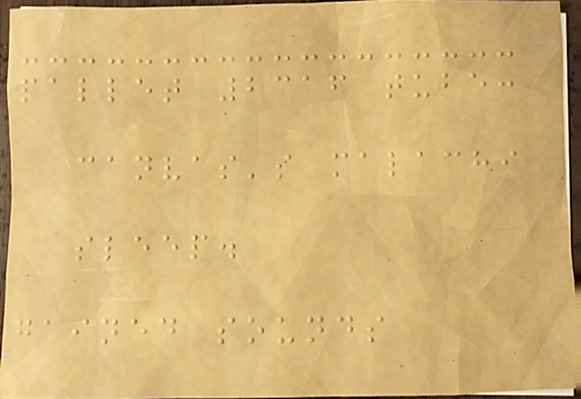pallet 2316 tube:
canvas's malachi
sleep.
gained sounds
